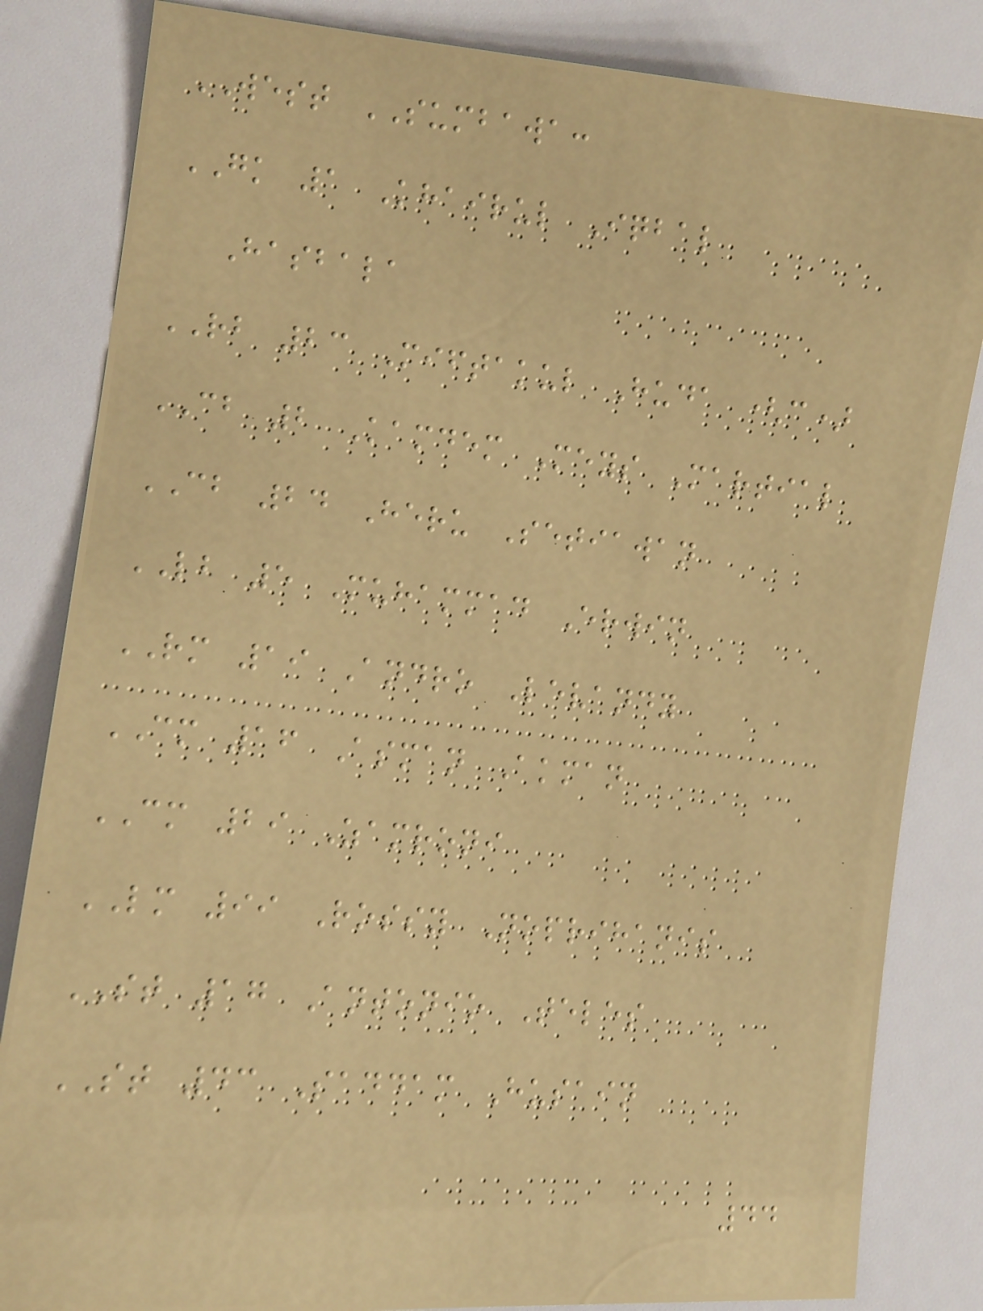WEST SUMBAWA:
GK 1 Khairul Iqbal
Hasbala
RB 23 Miftakul Huda (c)
CB 2 Kamdem Meys Martial
CB 24 Heru Setiawan
LB 5 Muhammad Erwin
RM 19 Andro Levandy
CM 16 Asman Akman
CM 29 Zamroni
LM 99 Rossy Noprihanis
ST 17 Antonio Teles
ST 43 Saddam Husain
44
